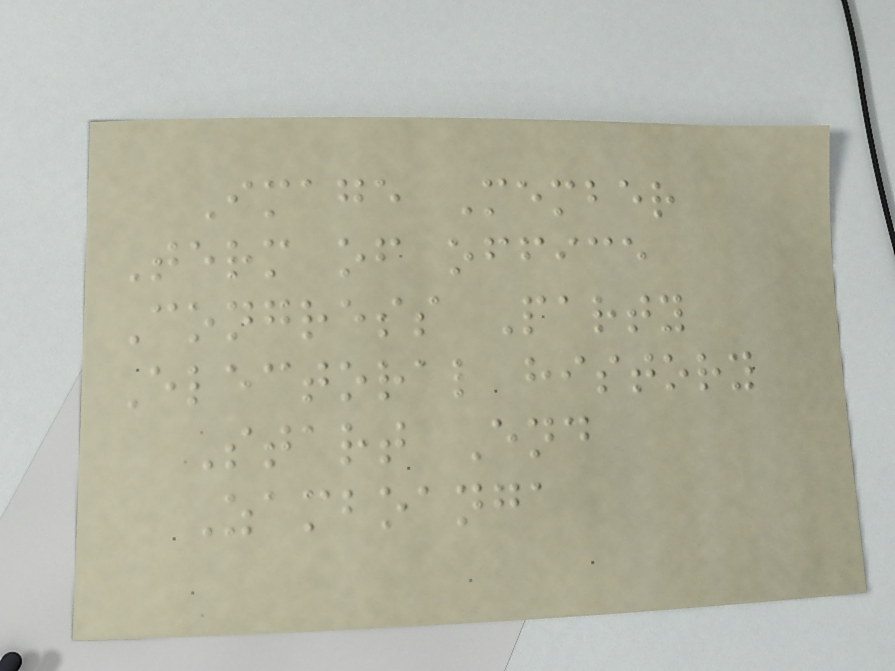Image Member
Term of office
Congress Party
Electoral history
Start End
Zamboanga
